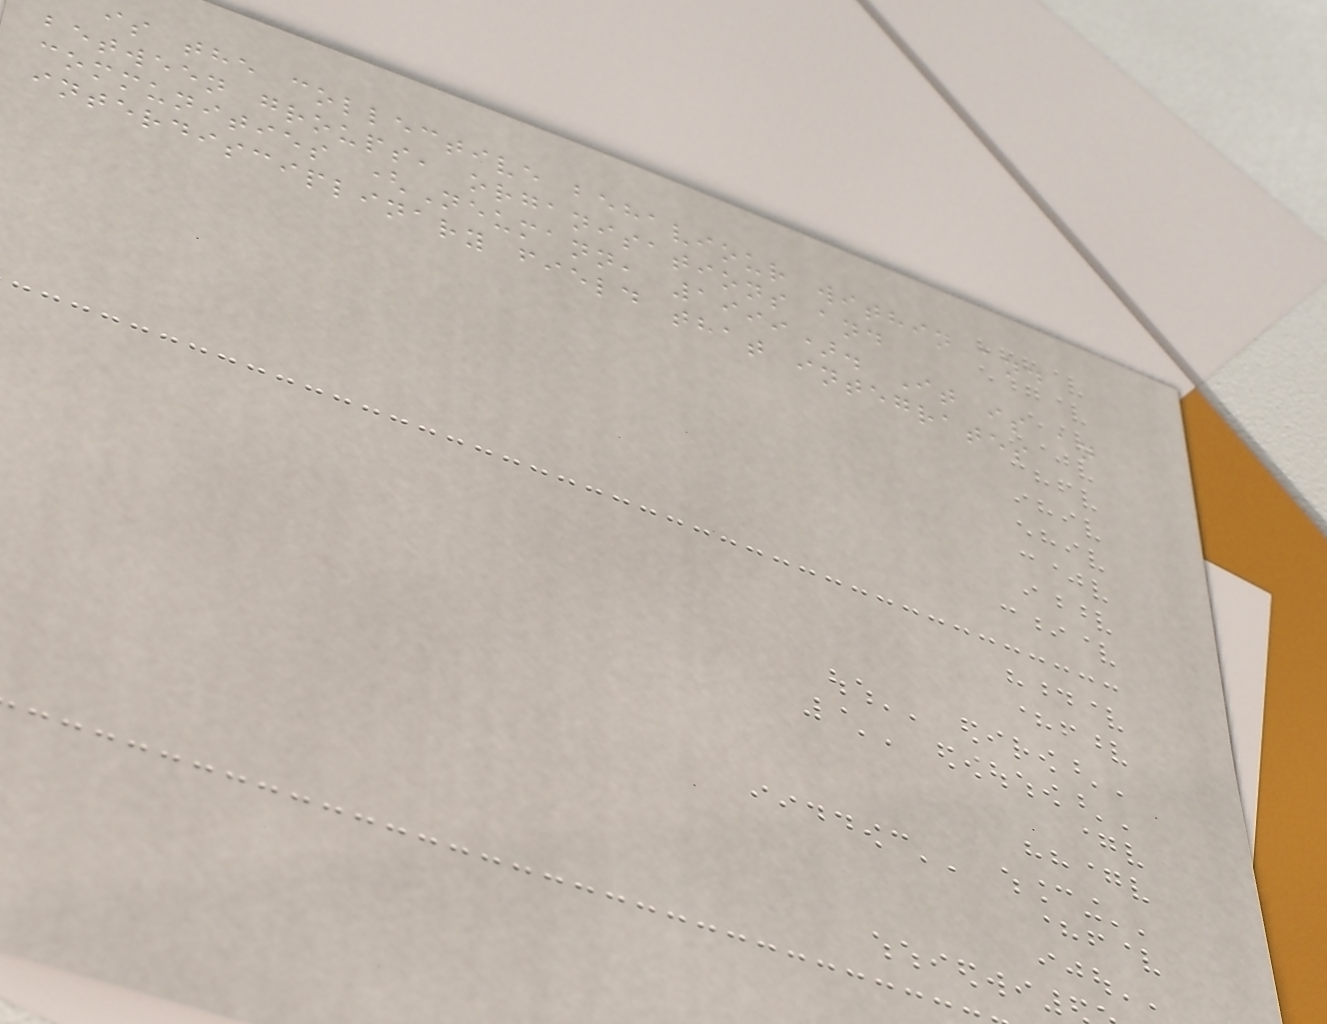is the collective behaviour within and
between groups, organisations and
communities (Neumann, 1999). It is an
interdisciplinary field that integrates
